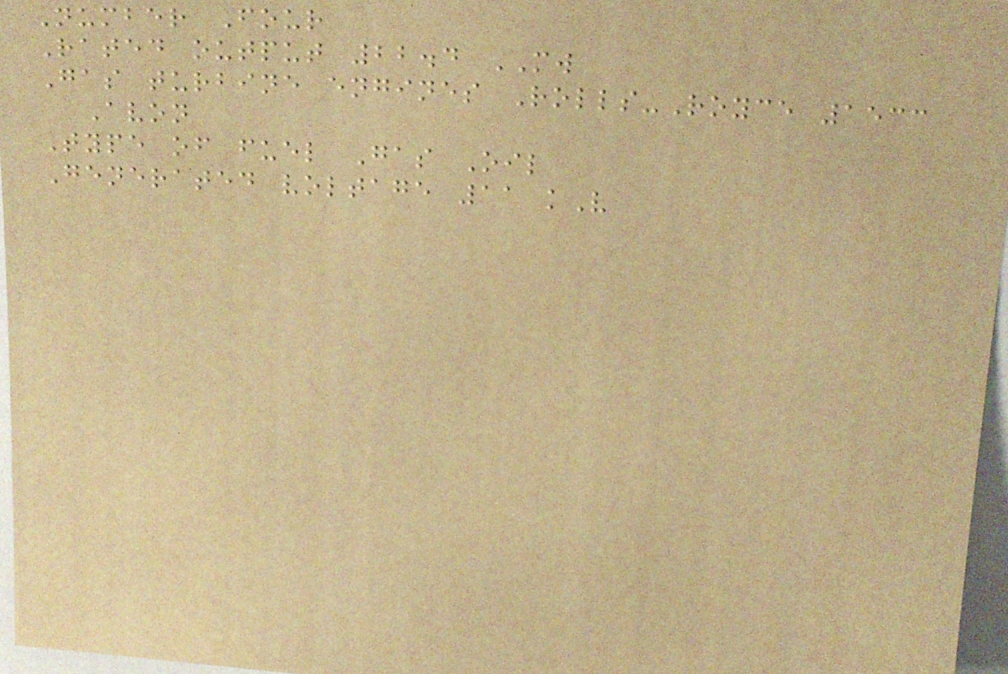Number Four
Rated output 22.4 MW
Gas turbine engines Rolls-Royce 1533
Avon
Type of fuel Gas Oil
Generated voltage 11 kV
